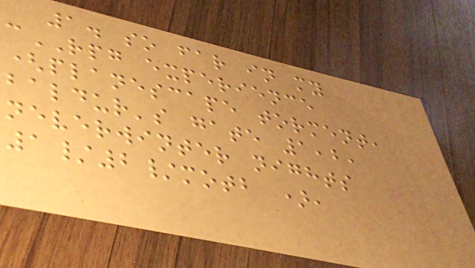1. so far in my
cRPG experience
(planescape torment,
baldur's gate 1,2,
neverwinter nights
1/2/motb ),
